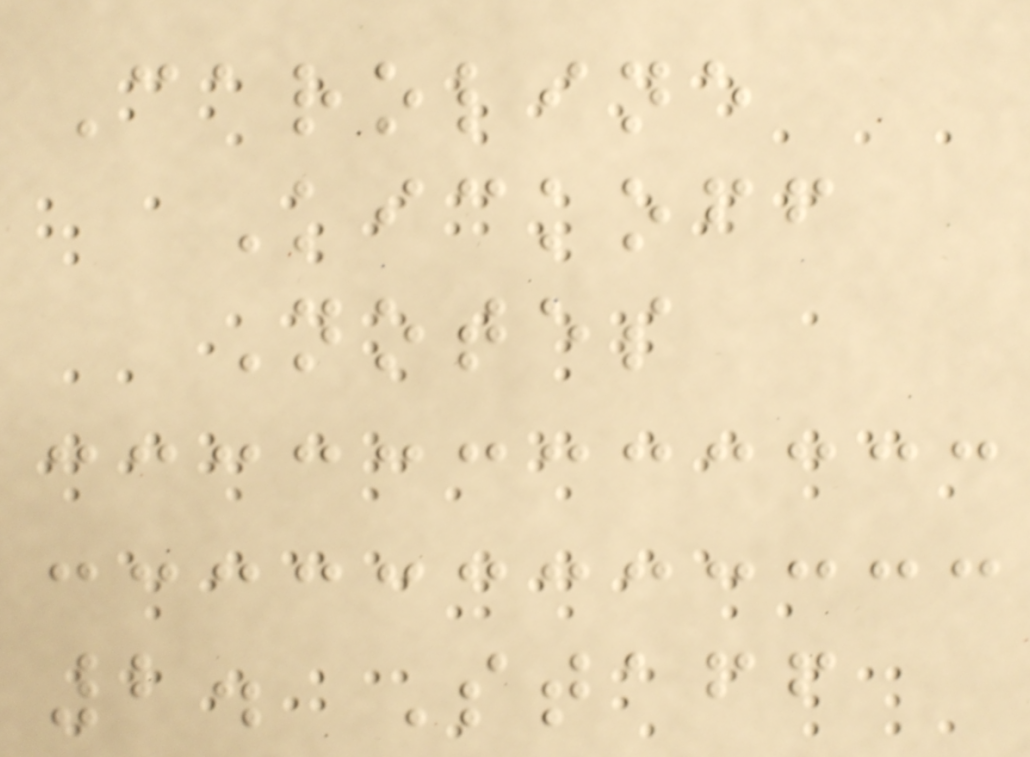Caroline
Kickoff
Notes
2. Staff
